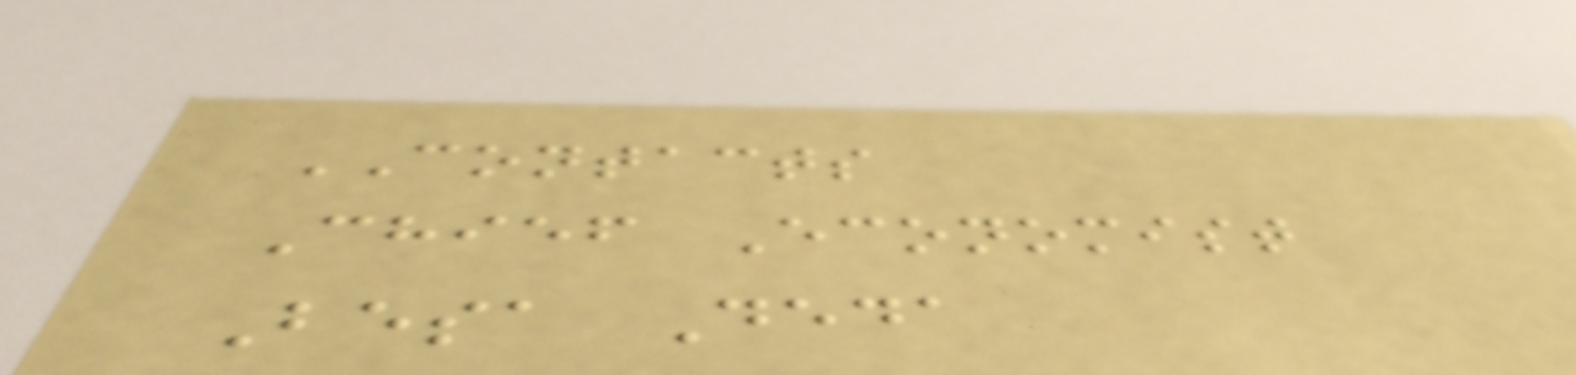CONTACTS
Chief Economist
Besa Deda
